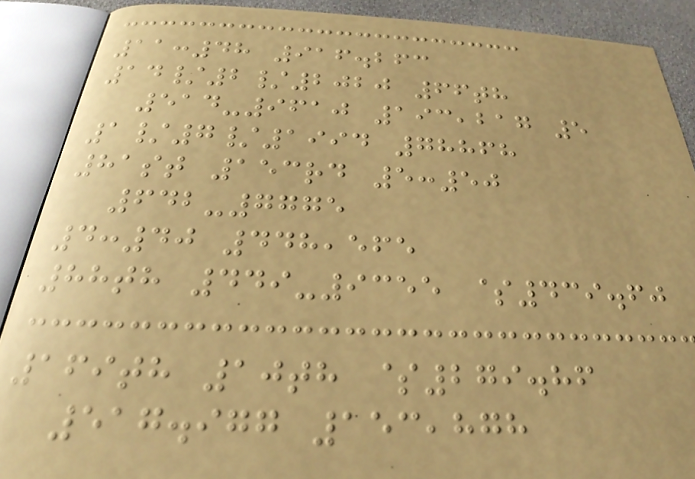11:48 916.263
14/2/2020 66th
514-9610 193,217 5
1/7/1994 78868
81st 153rd 5:50
642-7775
4:40 448,565
88th 449-9355 $439.60
169th 10th $279.86
517.977 153,878
